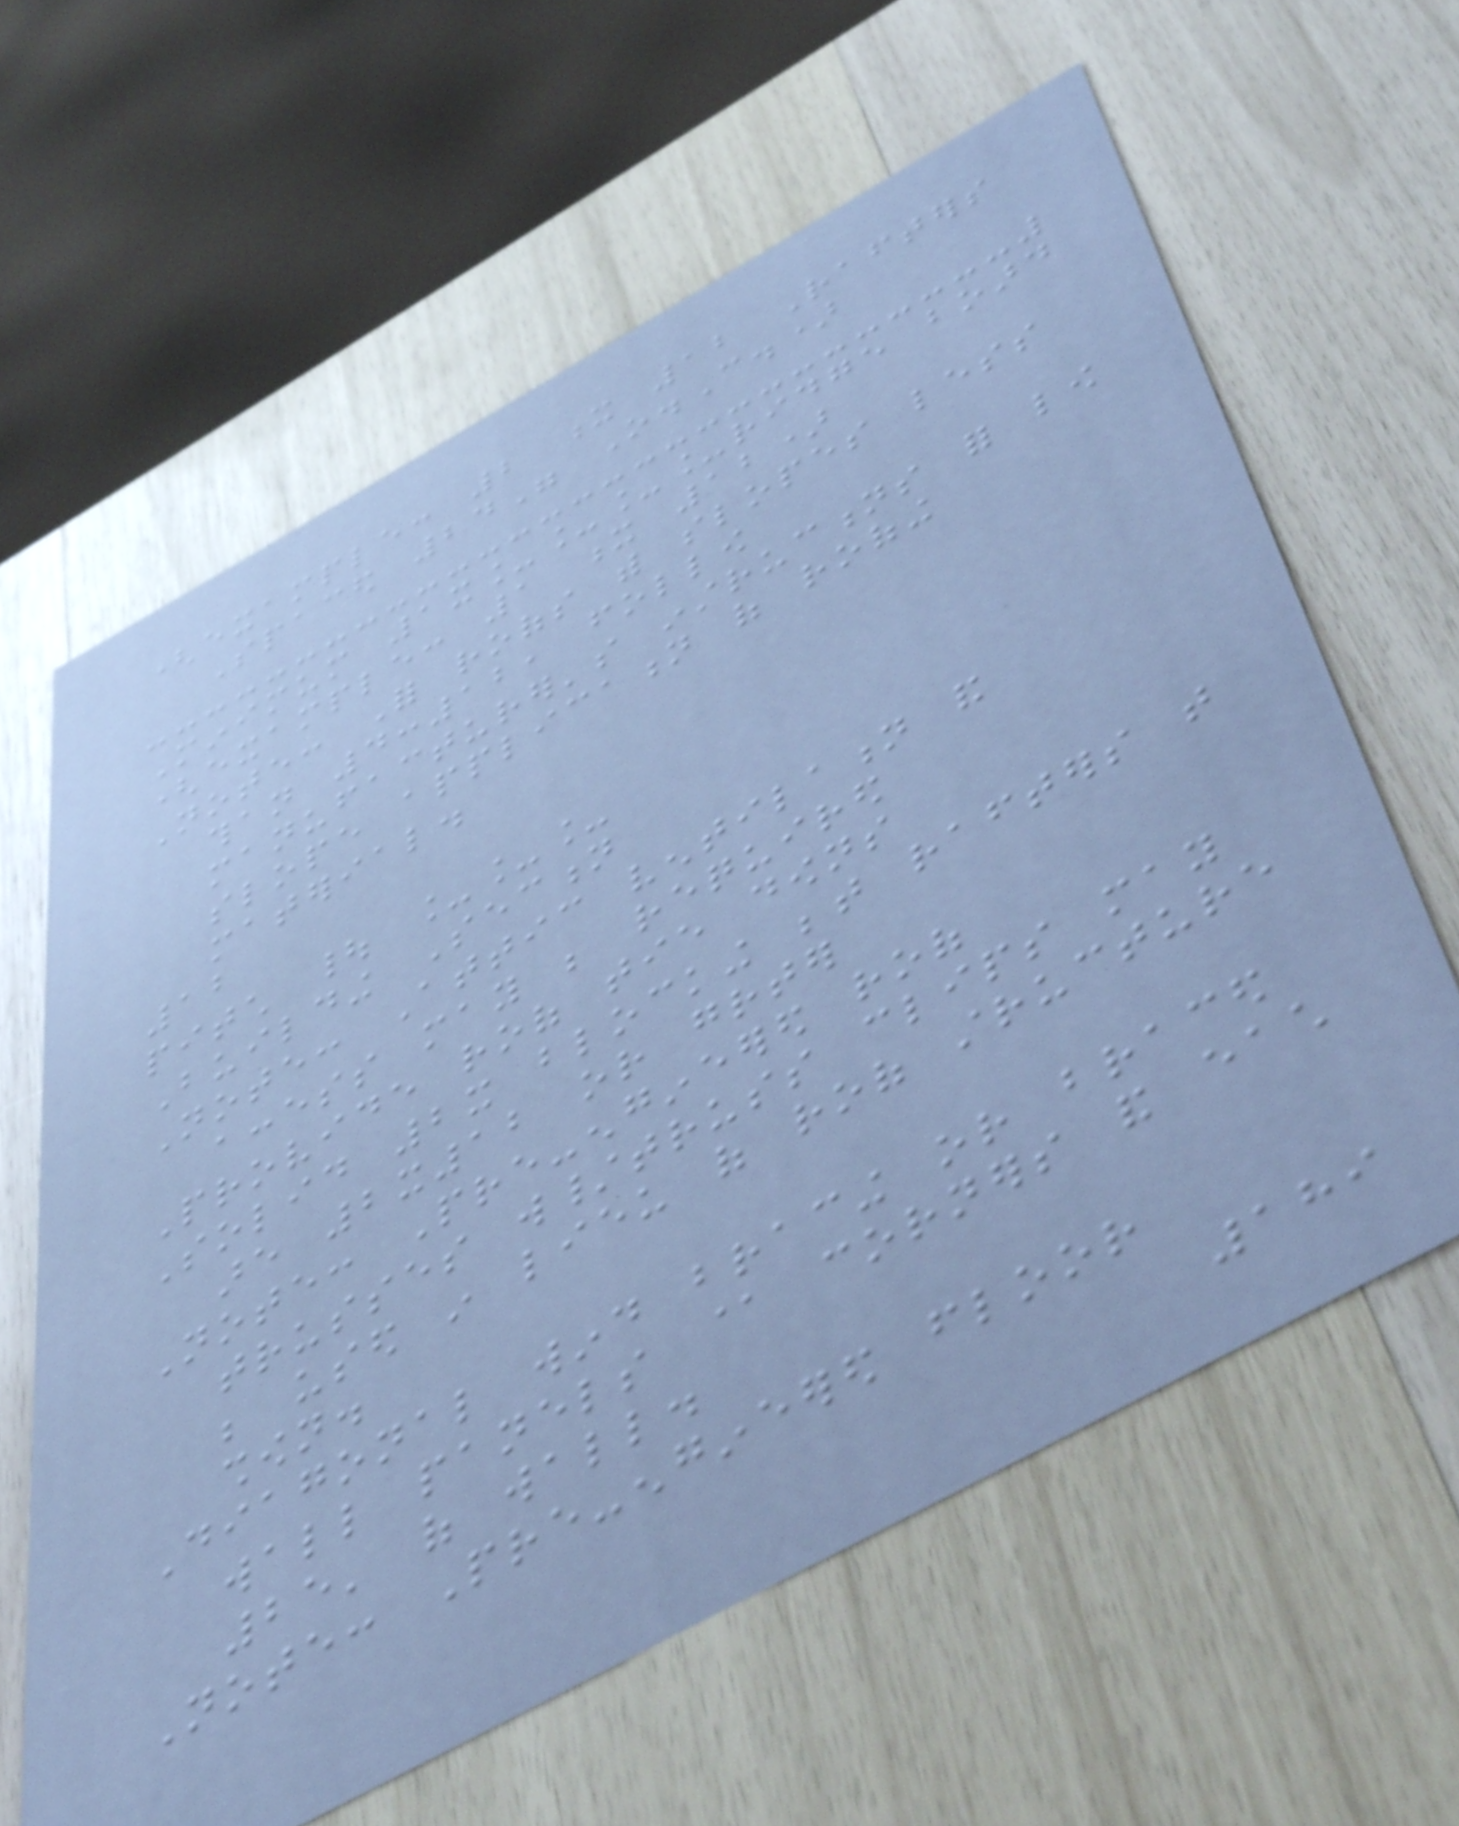(example: 2 x 12 Rafters
Spaced 24" O.C.)
Minimum 1x____ridge board
(example: 1 x 12)
Note: For roofs with slopes less
than 4:12, follow
manufacturer's instructions for low
slope application of roofing
material.
12
pitch | ___
Building Section
Note: Attic ventilation and
access may be required
Provide roof tie downs
Solid 2x blocking between rafters that
are 2x12 or greater
Note: Pre-engineered roof
trusses w/truss clips may
be used in lieu of roof structure
shown.
Diagonal wind bracing or braced
wall panels @ corners and each
25' of wall.
Note: Pre-engineered floor
189
